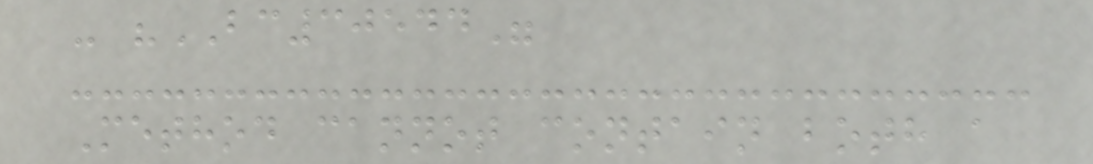- "BC30544"
Method cannot contain both a
